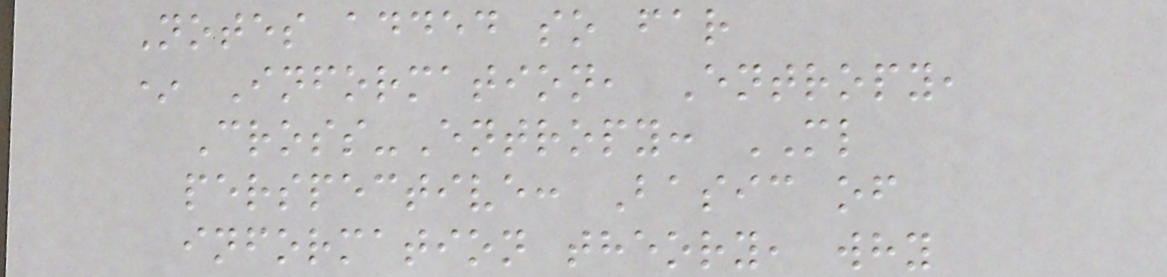Notes added so far
* Information, Entropy,
Cross-Entropy: ML
perspective: Basic of
information theory, why
